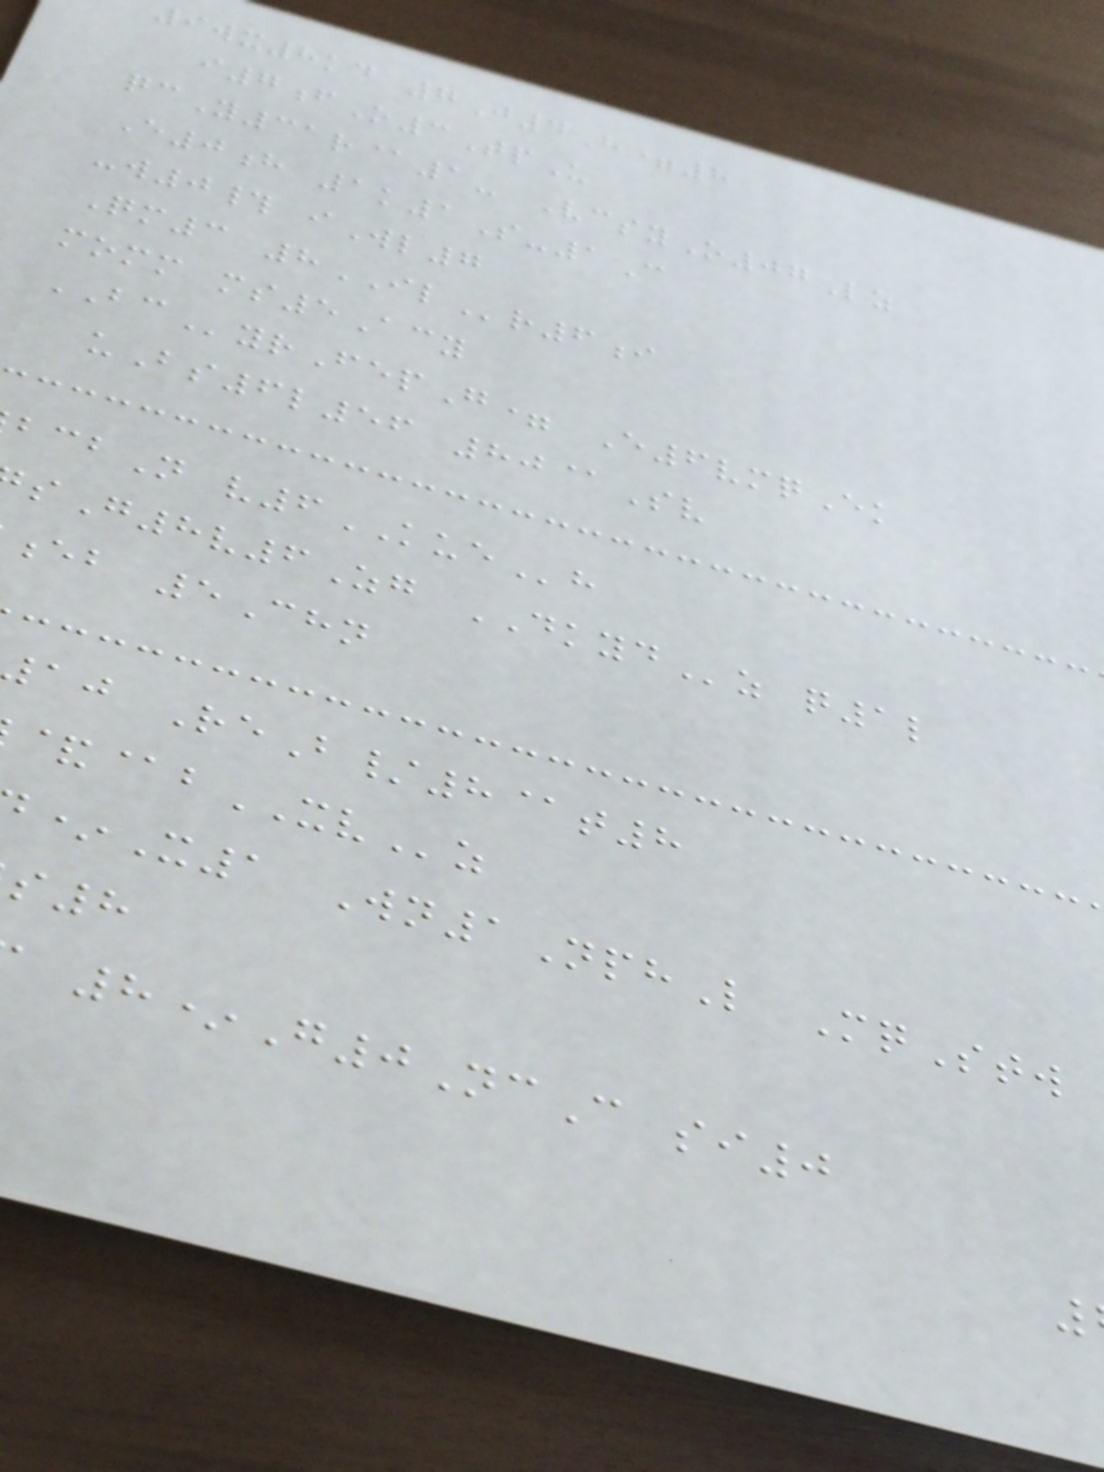9wx8kd 7J4H=8
i7fO3TpU
qcY31r@1- VcsyO07Lz
E0h 1k1S-1C
-w0# iWl7
Qm3 8ILr6i
momm ms5Acy
BCyrFepG= E6vmqEk
uBs6l56 80@Sv
N v6KUEh
sG8v6Zg DKYDz q1l
eb 5Chn
aj ReB/8@t8
&@bXVz
*X1 Wn1NphL MqStw
8*G0NcC si0
